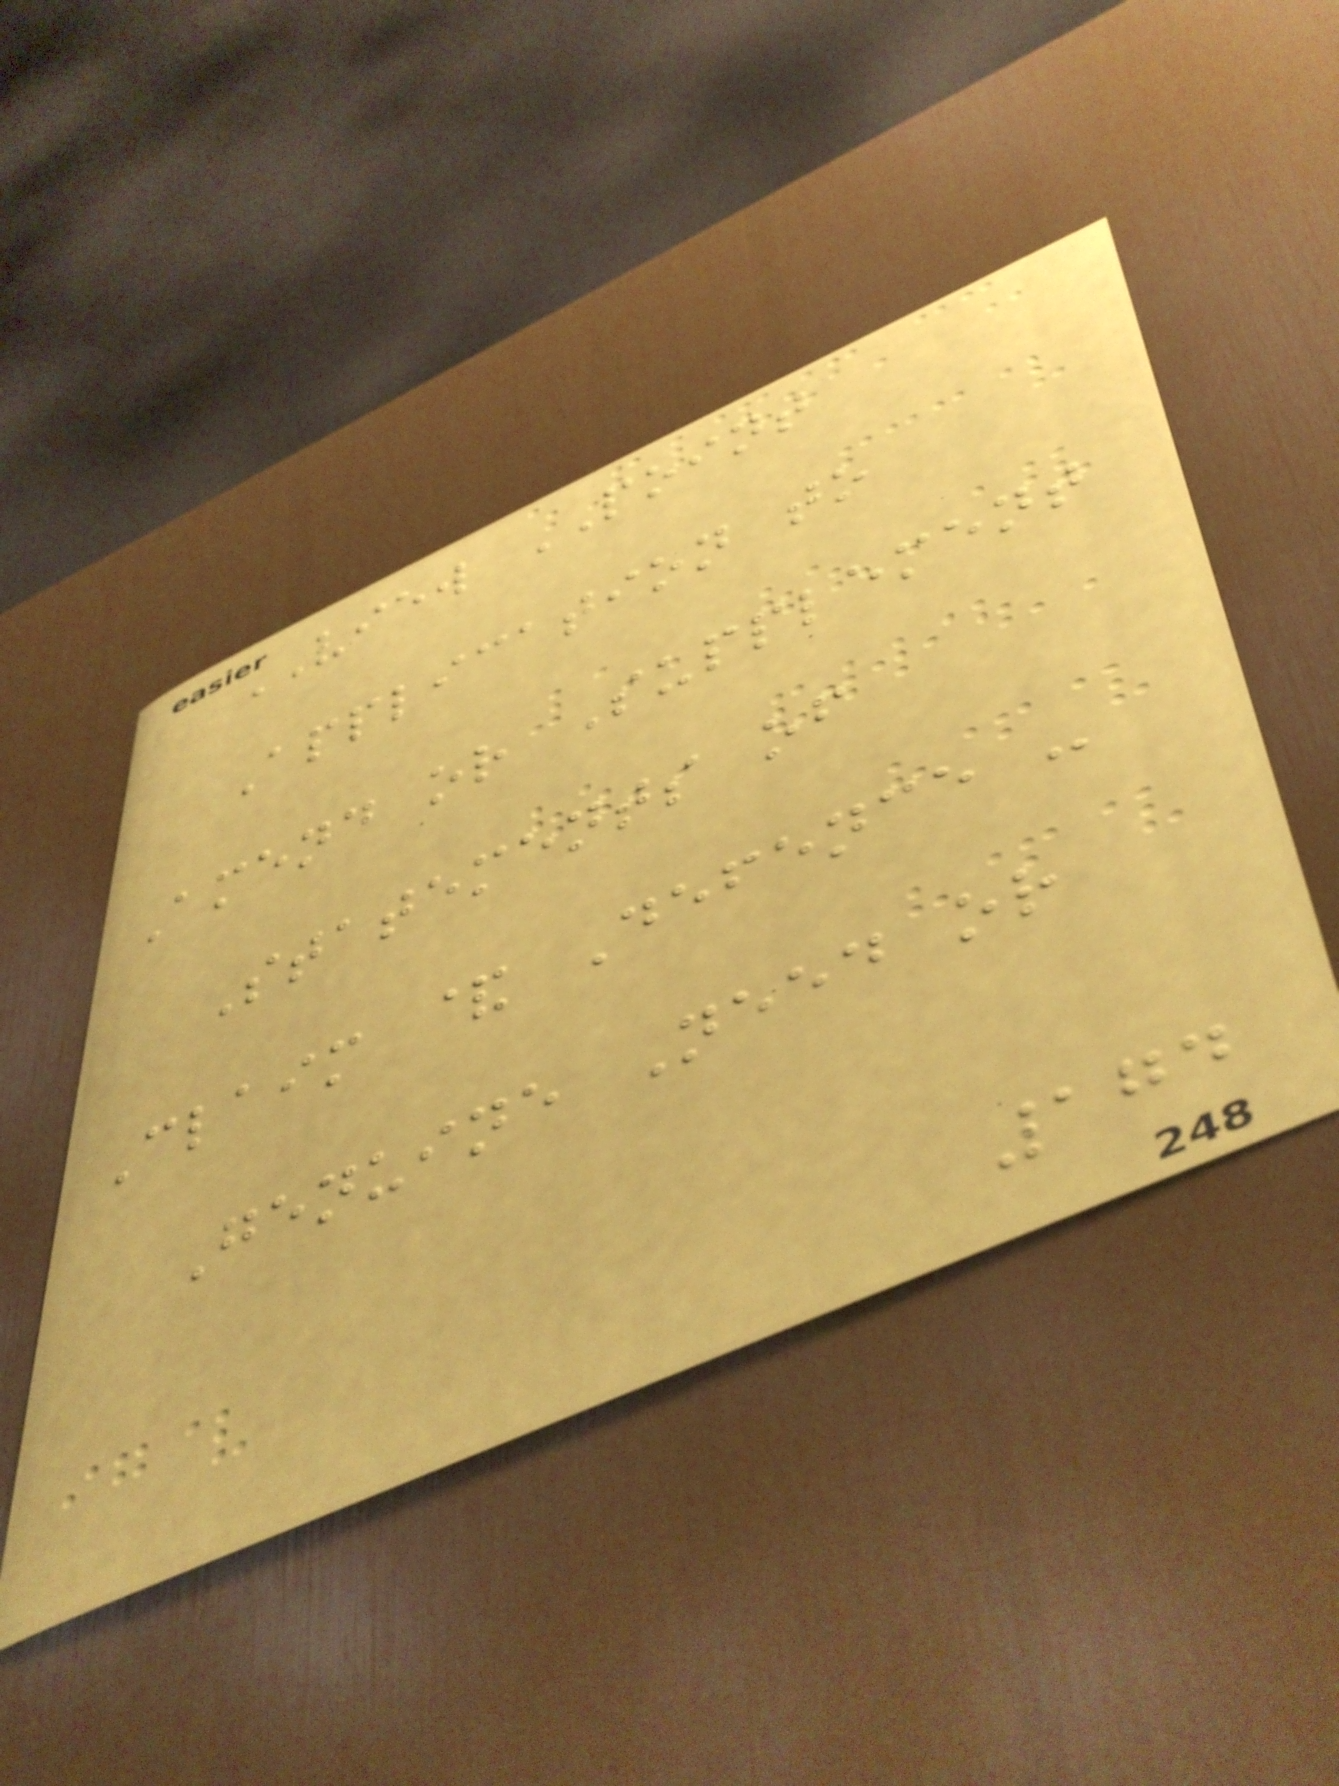VIEW POINT
Application to
Amend or Supplement
Statements of
Claim & Defence -
Genuine Need or
174
